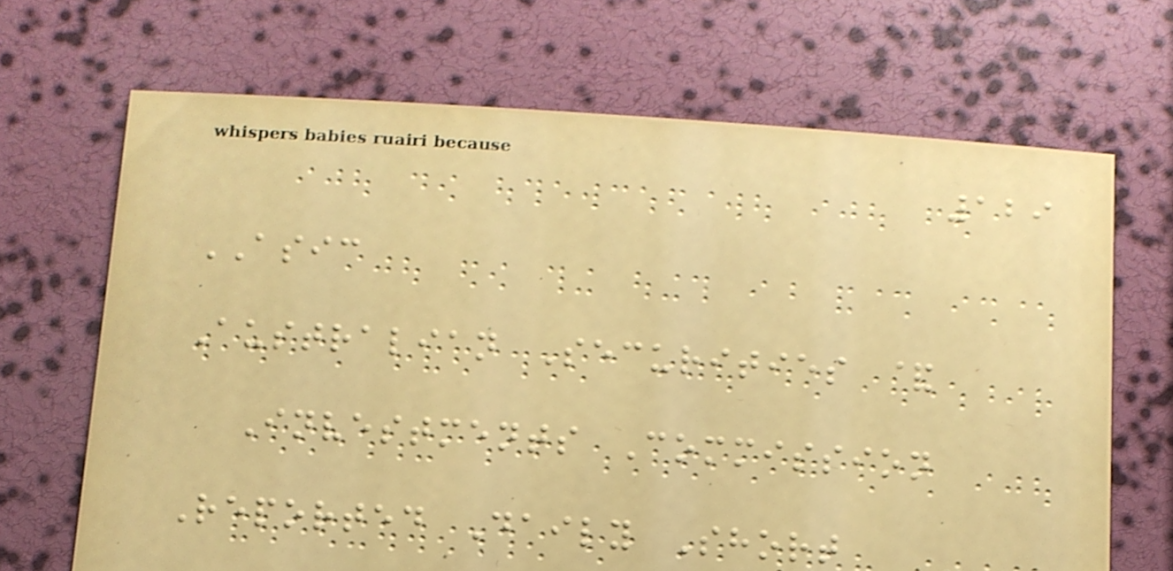129
ASIC
Australian Securities &
Investments Commission
Reported Daily Short
